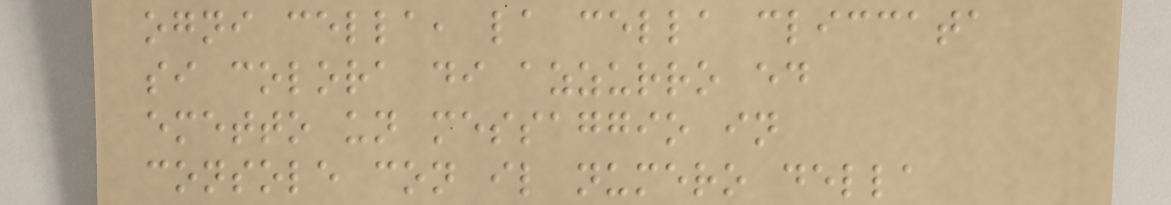ogni cella, la cella cliccata
si colora di azzurro ed
emetto un messaggio in
console con il numero della
